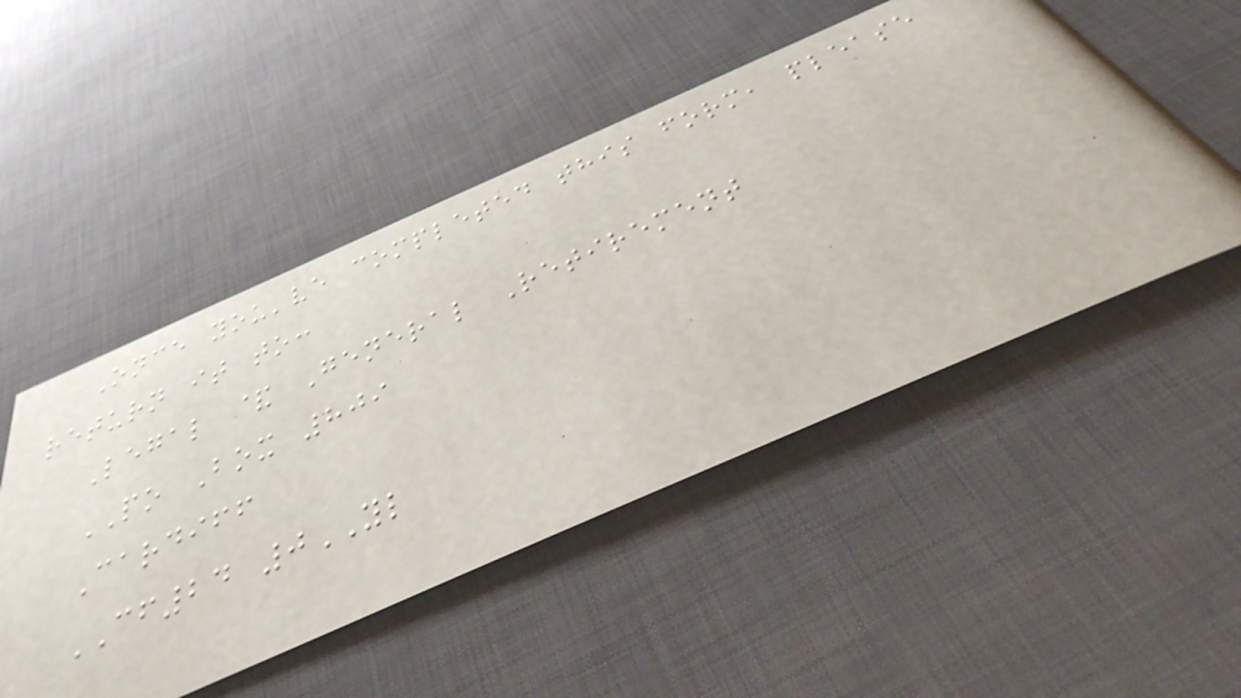Once you've completed this form, please
return it to:
Legal & General Retirement
PO Box 809
Cardiff
CF24 0YL
